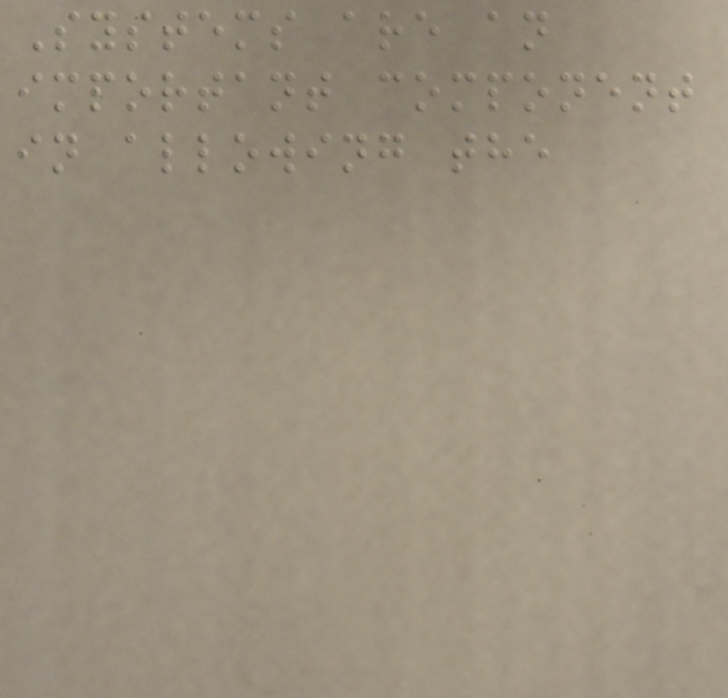Systems are an
important component
in allowing the
